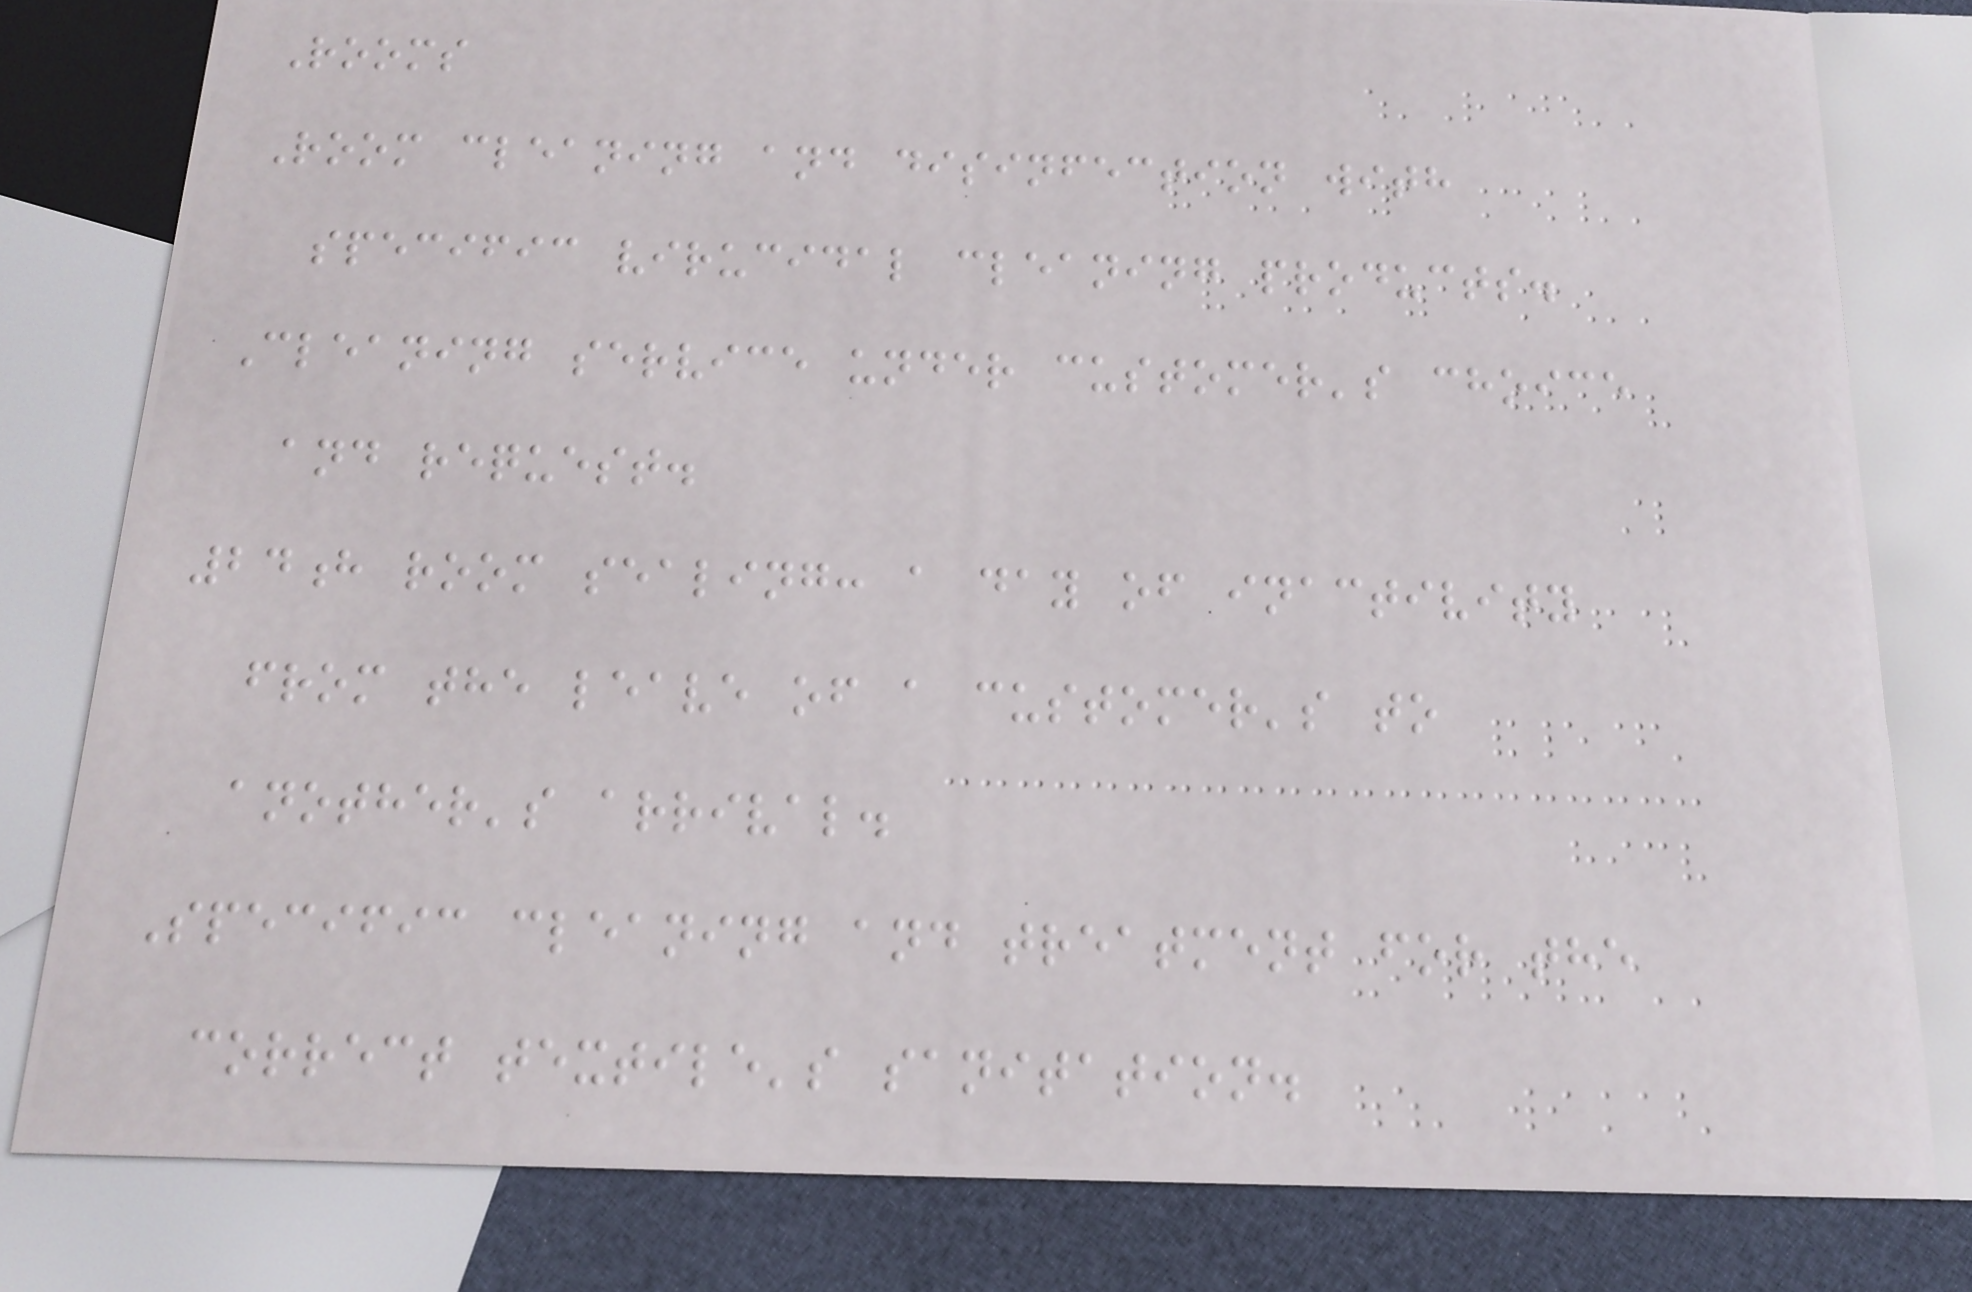Rooms
Room cleaning and disinfection with
specific virucidal cleaning products.
Cleaning service under customer's choice
and request.
24h room sealing: a day of inactivity
from the leave of a customer's to
another's arrival.
Specific cleaning and treatment for the
correct textile's sanitation.
